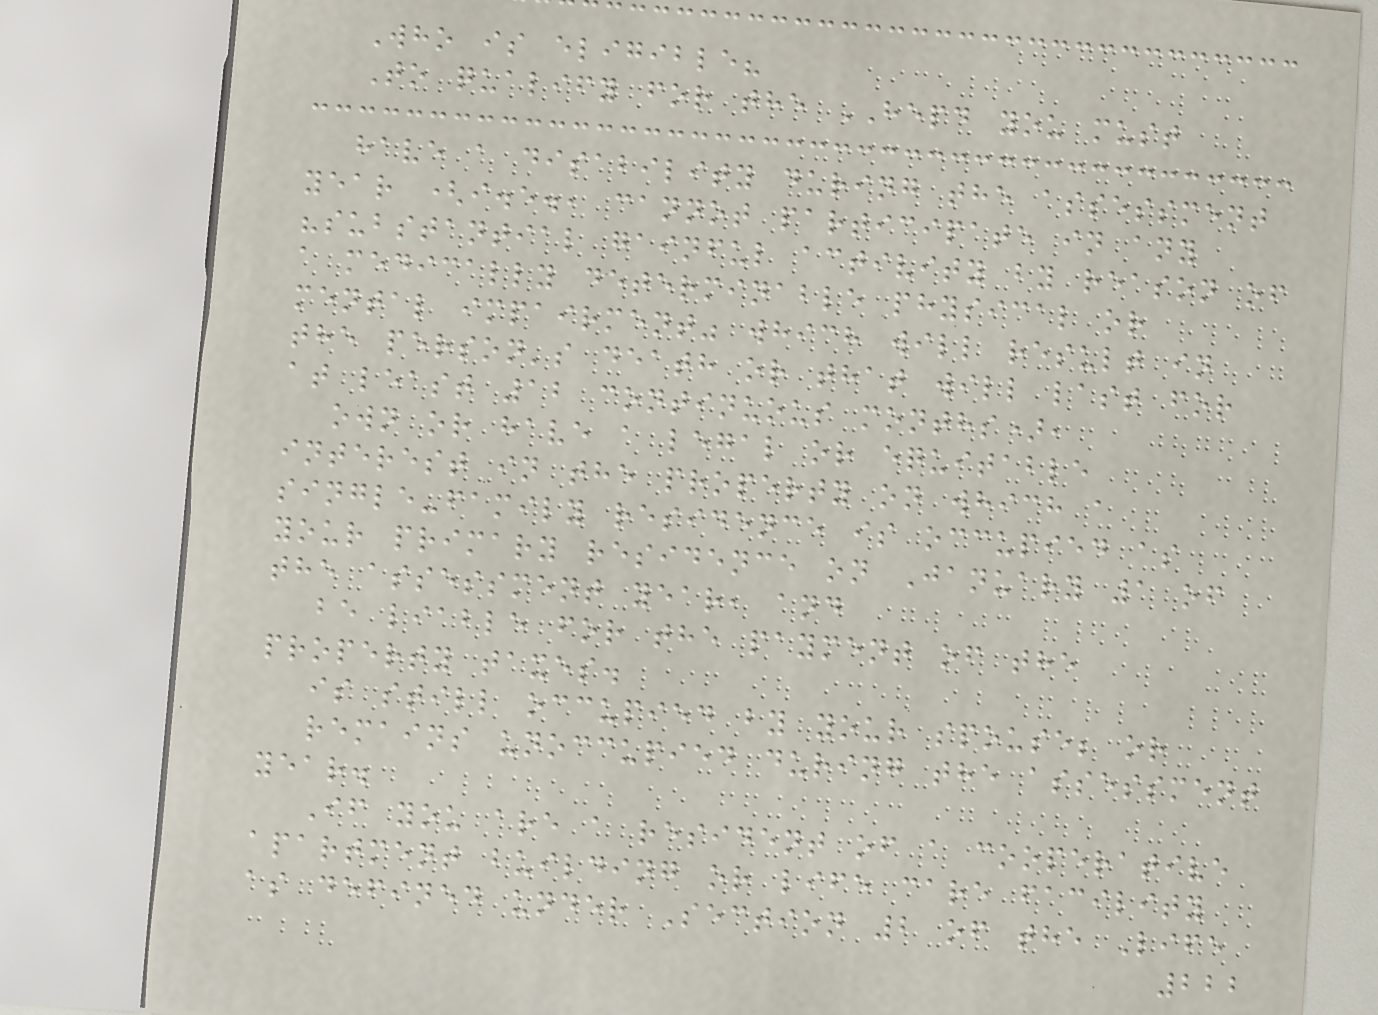Who is eligible?
To qualify for the HEPD you must
have a disability during the assessment
year (i.e., cannot participate in any
"substantial gainful activity by reason of
a medically determinable physical or
mental impairment" which will result in
the person's death or that will last for
at least 12 continuous months),
own or have a legal or equitable
interest in the property on which a
single-family residence is occupied as
your primary residence on January 1 of
the assessment year, and
be liable for the payment of the
property taxes.
is still occupied by your spouse; or
remains unoccupied during the assessment
year.
If you are a resident of a cooperative
apartment building or life care facility
as defined under Section 2 of the Life
222
